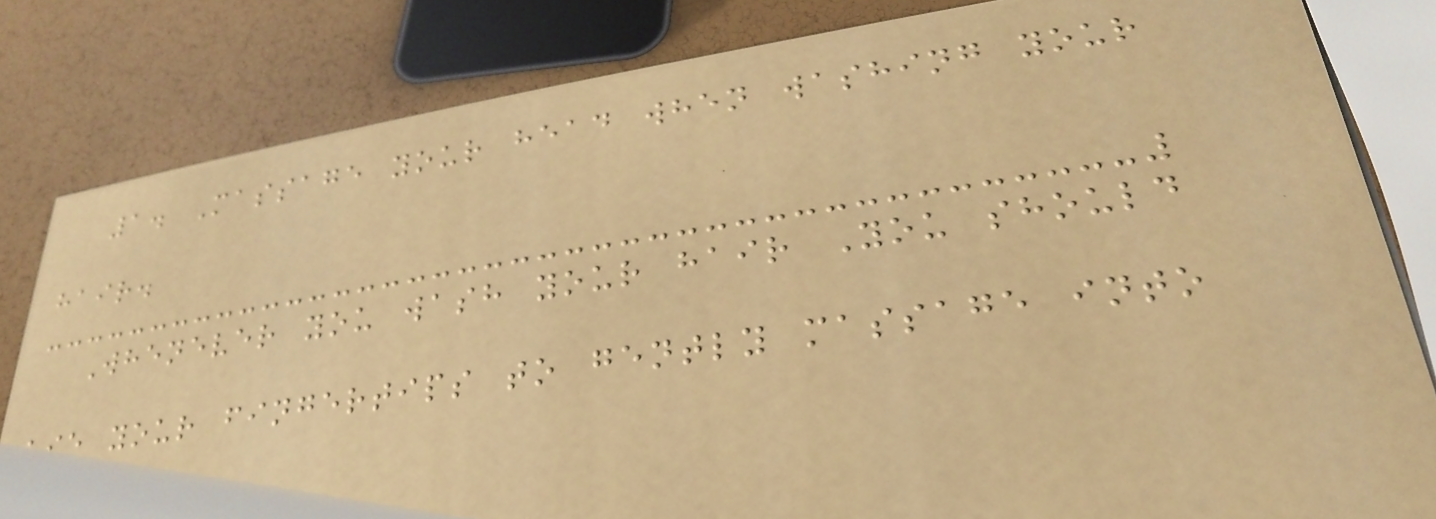1. Massage your head when washing your
hair.
Whenever you wash your hair You should
use your fingertips to gently massage into
